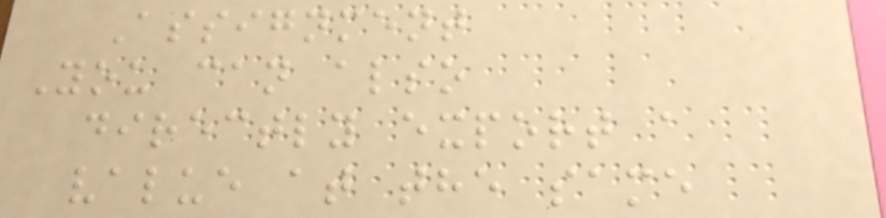Assignment
You can also
directly export a
value at the same
